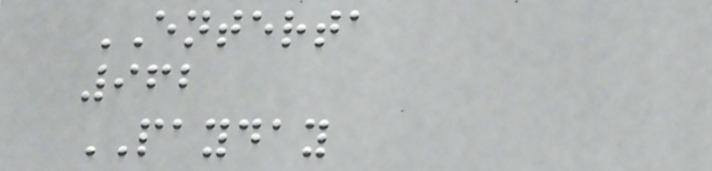ENTERTA
962
PAYDAY
